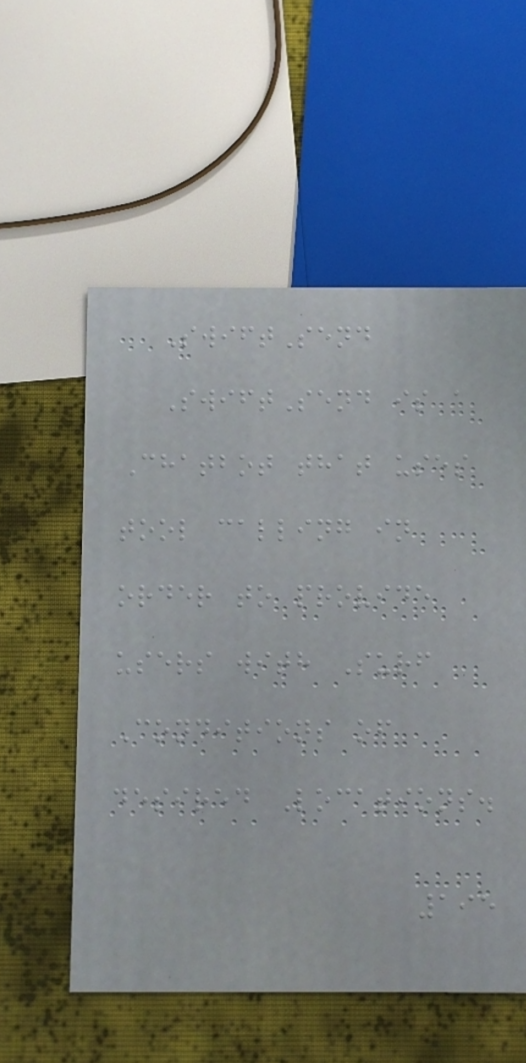SwiftSend
SwiftSend is a
Chatbot that uses
tool calling in
order to provide
users with Surf
Conditions of
desired Locations.
195
